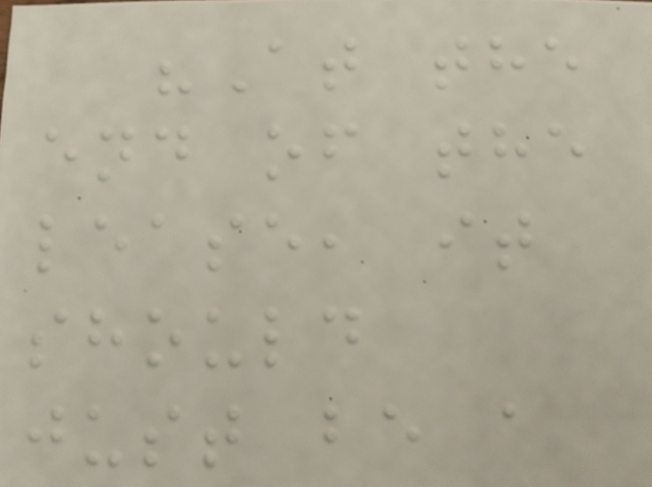"At the
end of the
lease, it
should
just be a
